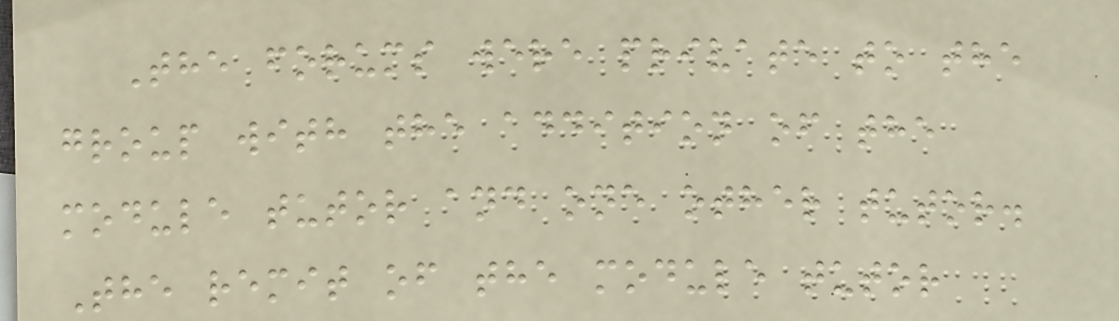The forums were private to the
group with the addition of the
module tutor and one other tutor.
The remit of the module tutor
